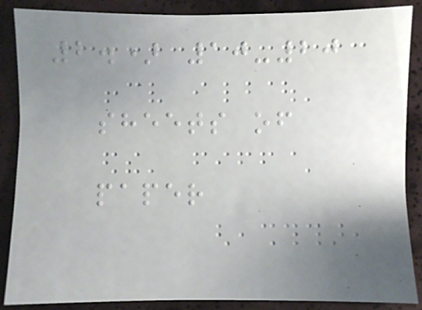2.) 10-20
sheets of
paper
